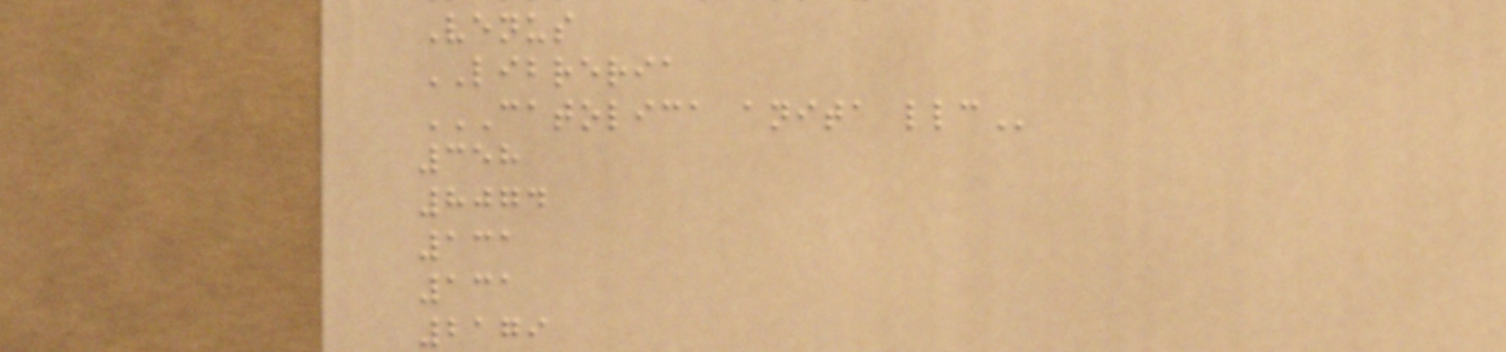Venus
LIBRERIA
CATOLICA ANITA LLC
358
8074
131
131
2179
